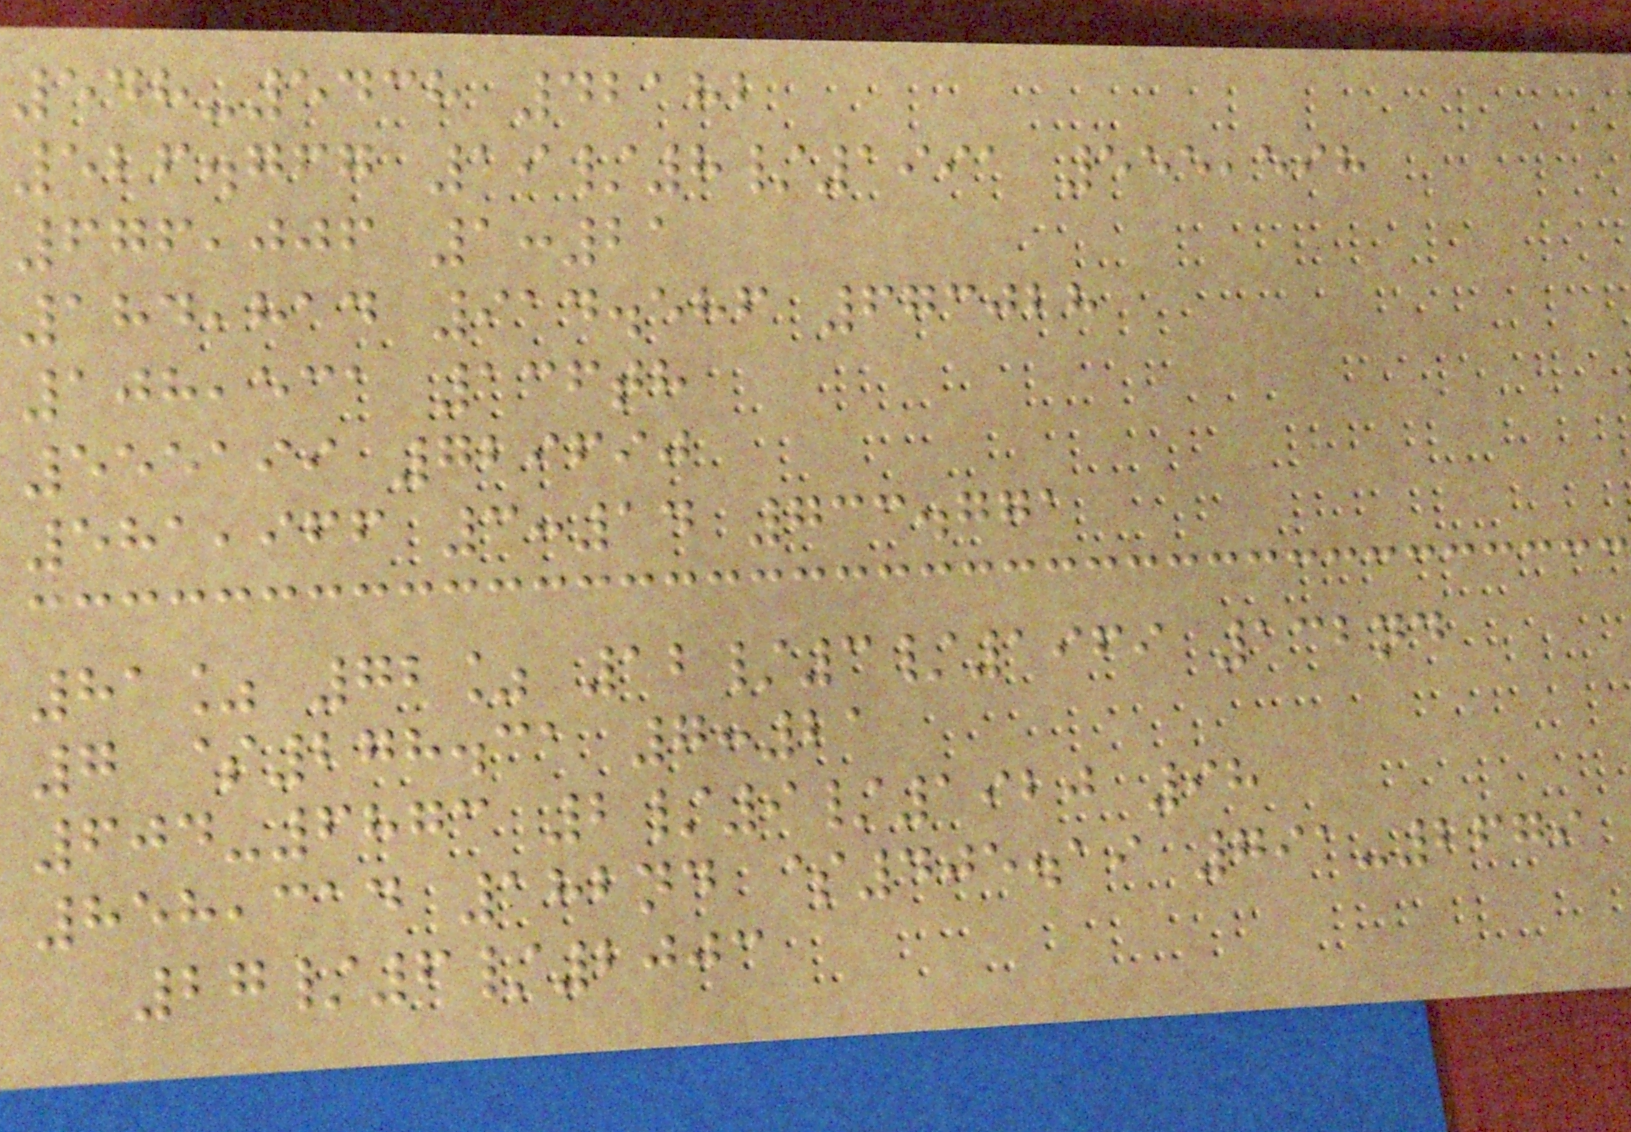548-5438 42182
526.767 19/8/1991 555,598
676,006 1:21
184,814 914.586 673028
108,531 136th
555199 729690
581,966 3:14 733.771
81% 72% 12/3/1969 132nd
7 $278.31 7:21
604-6873 2/9/1920 98
858,314 182nd $405.19 791-2679
27/6/2003
